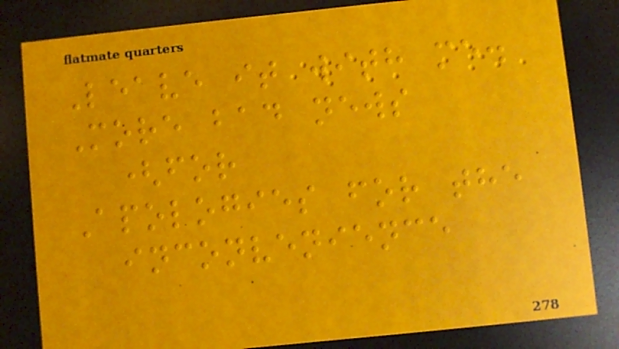Leave it with me.
More bad news
(for
Apologies for the
inconvenience
